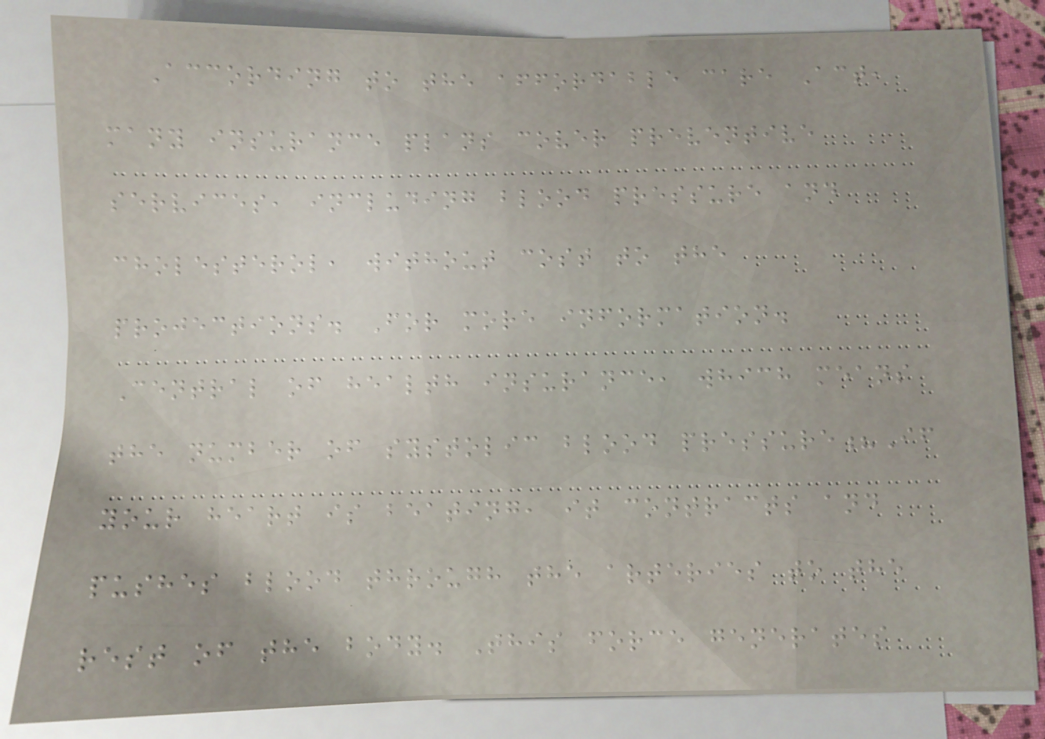According to the affordable care Act,
many insurance plans cover preventive
services, including blood pressure and
cholesterol, without cost to the
projections. For more information.
Central of health insurance, which means
the number of systolic blood pressure?If
your heart is beating, it contracts and
pushes blood through the arteries to the
rest of the body. This force generates
